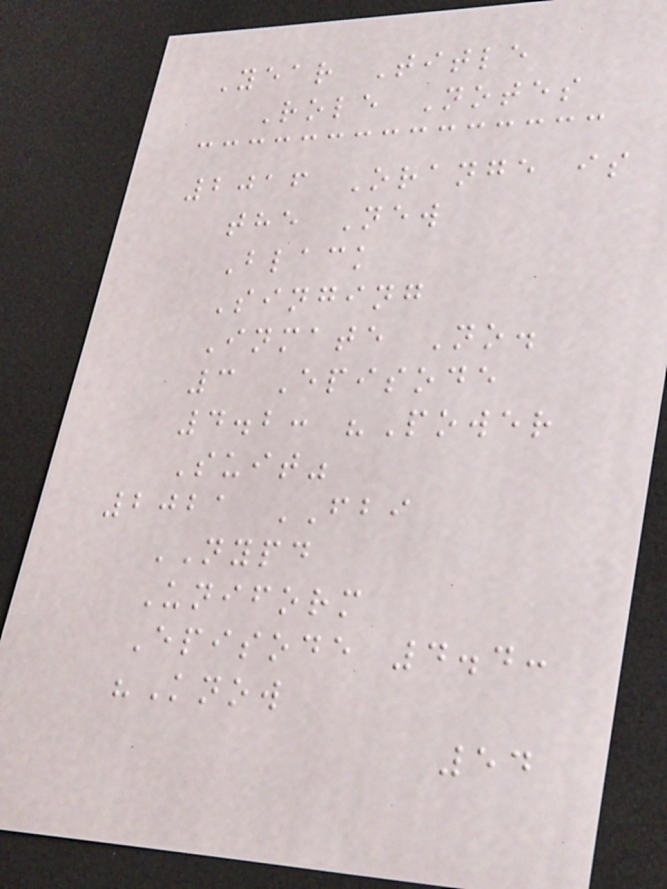Year Title
Role Notes
2016 Orange is
the New
Black
Singing
Inmate No.
3 Episode
4.2: "Power
Suit"
2021 FBI
NYPD
Uniform
Episode 4.4:
"Know
54
